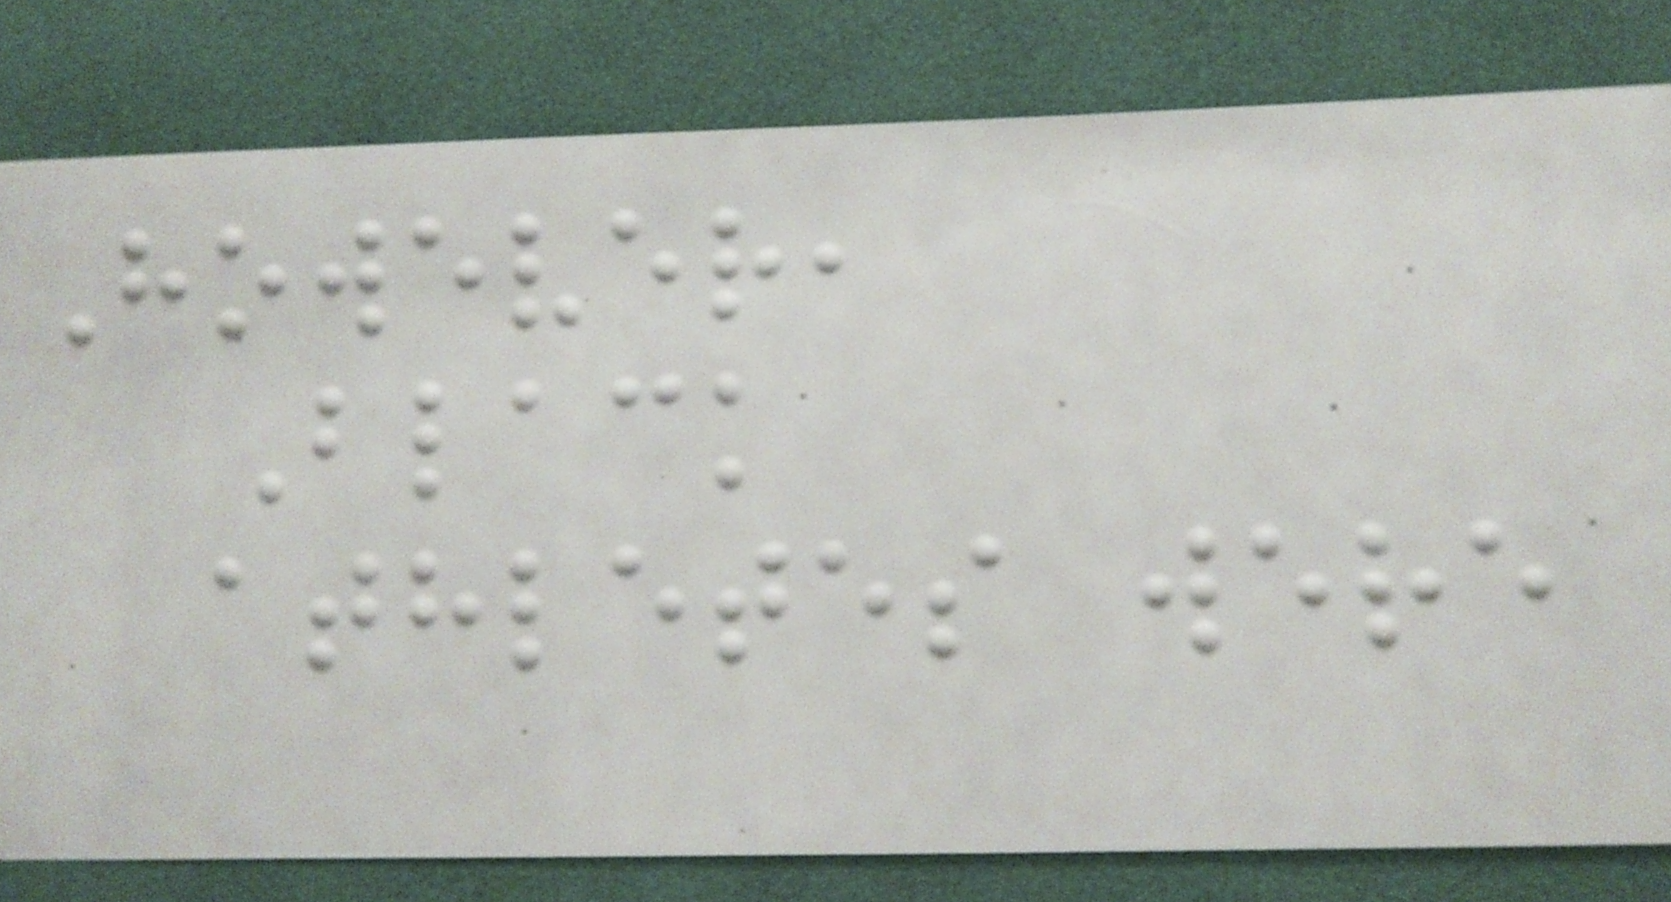However,
Black
athletes were
